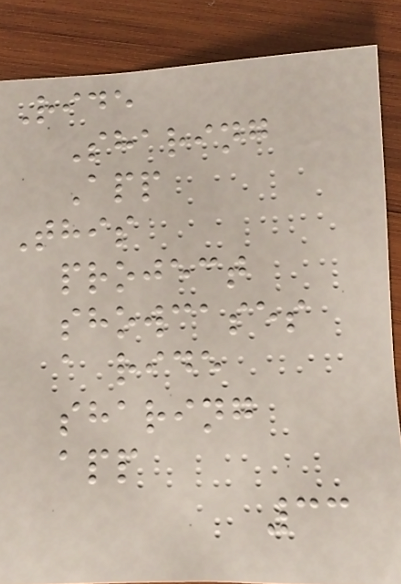Ride
Sharing
App
This
project
showcases
a ride
sharing
app
33
